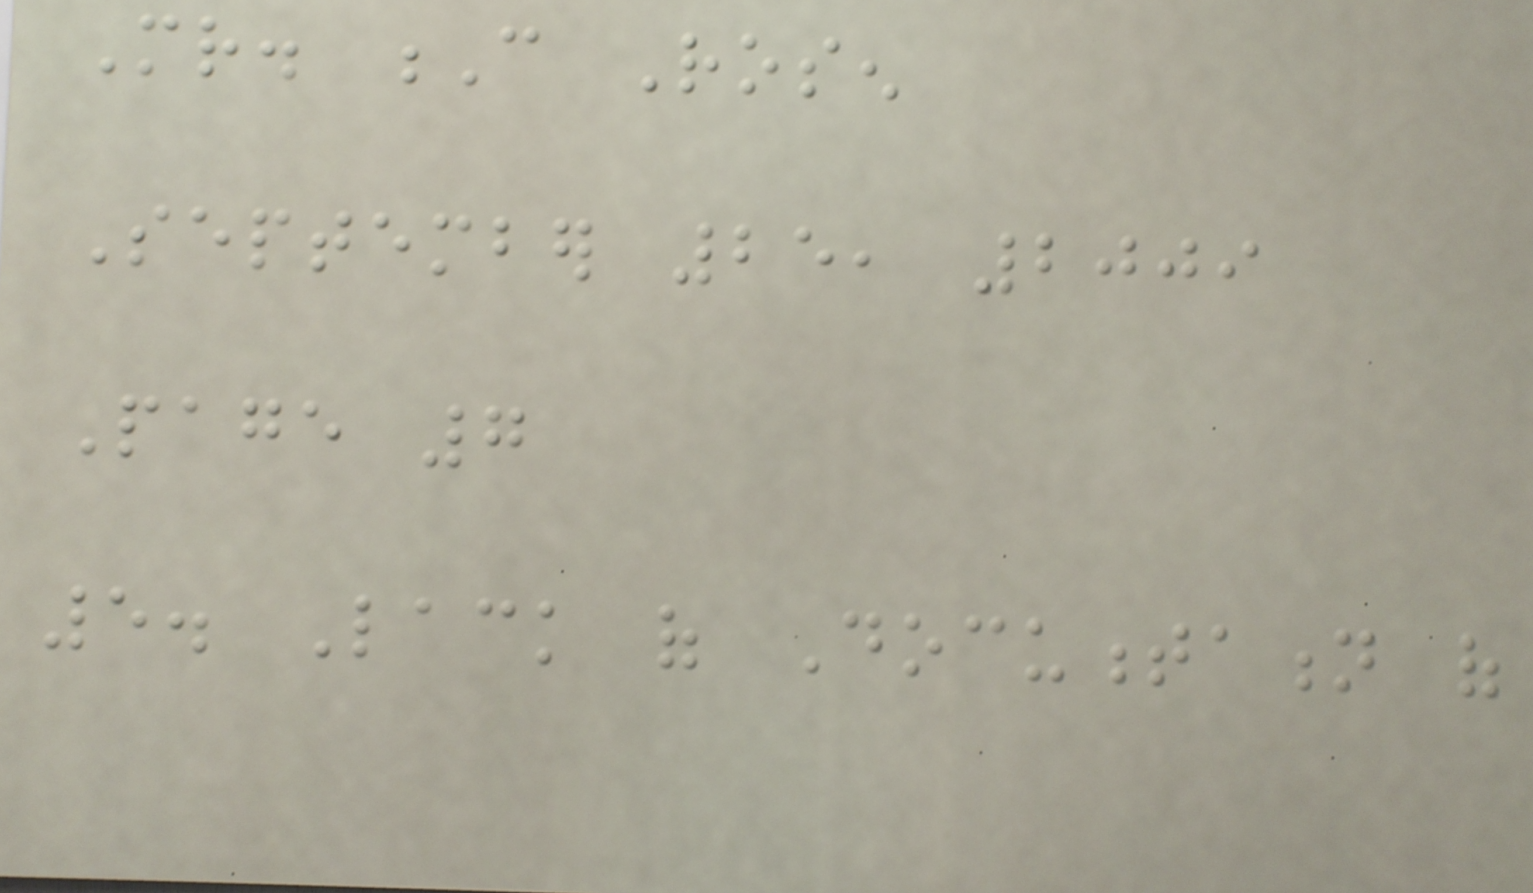Mr. C Rosen
September 25, 2009
Page 7
5. Lack of Documentation of
